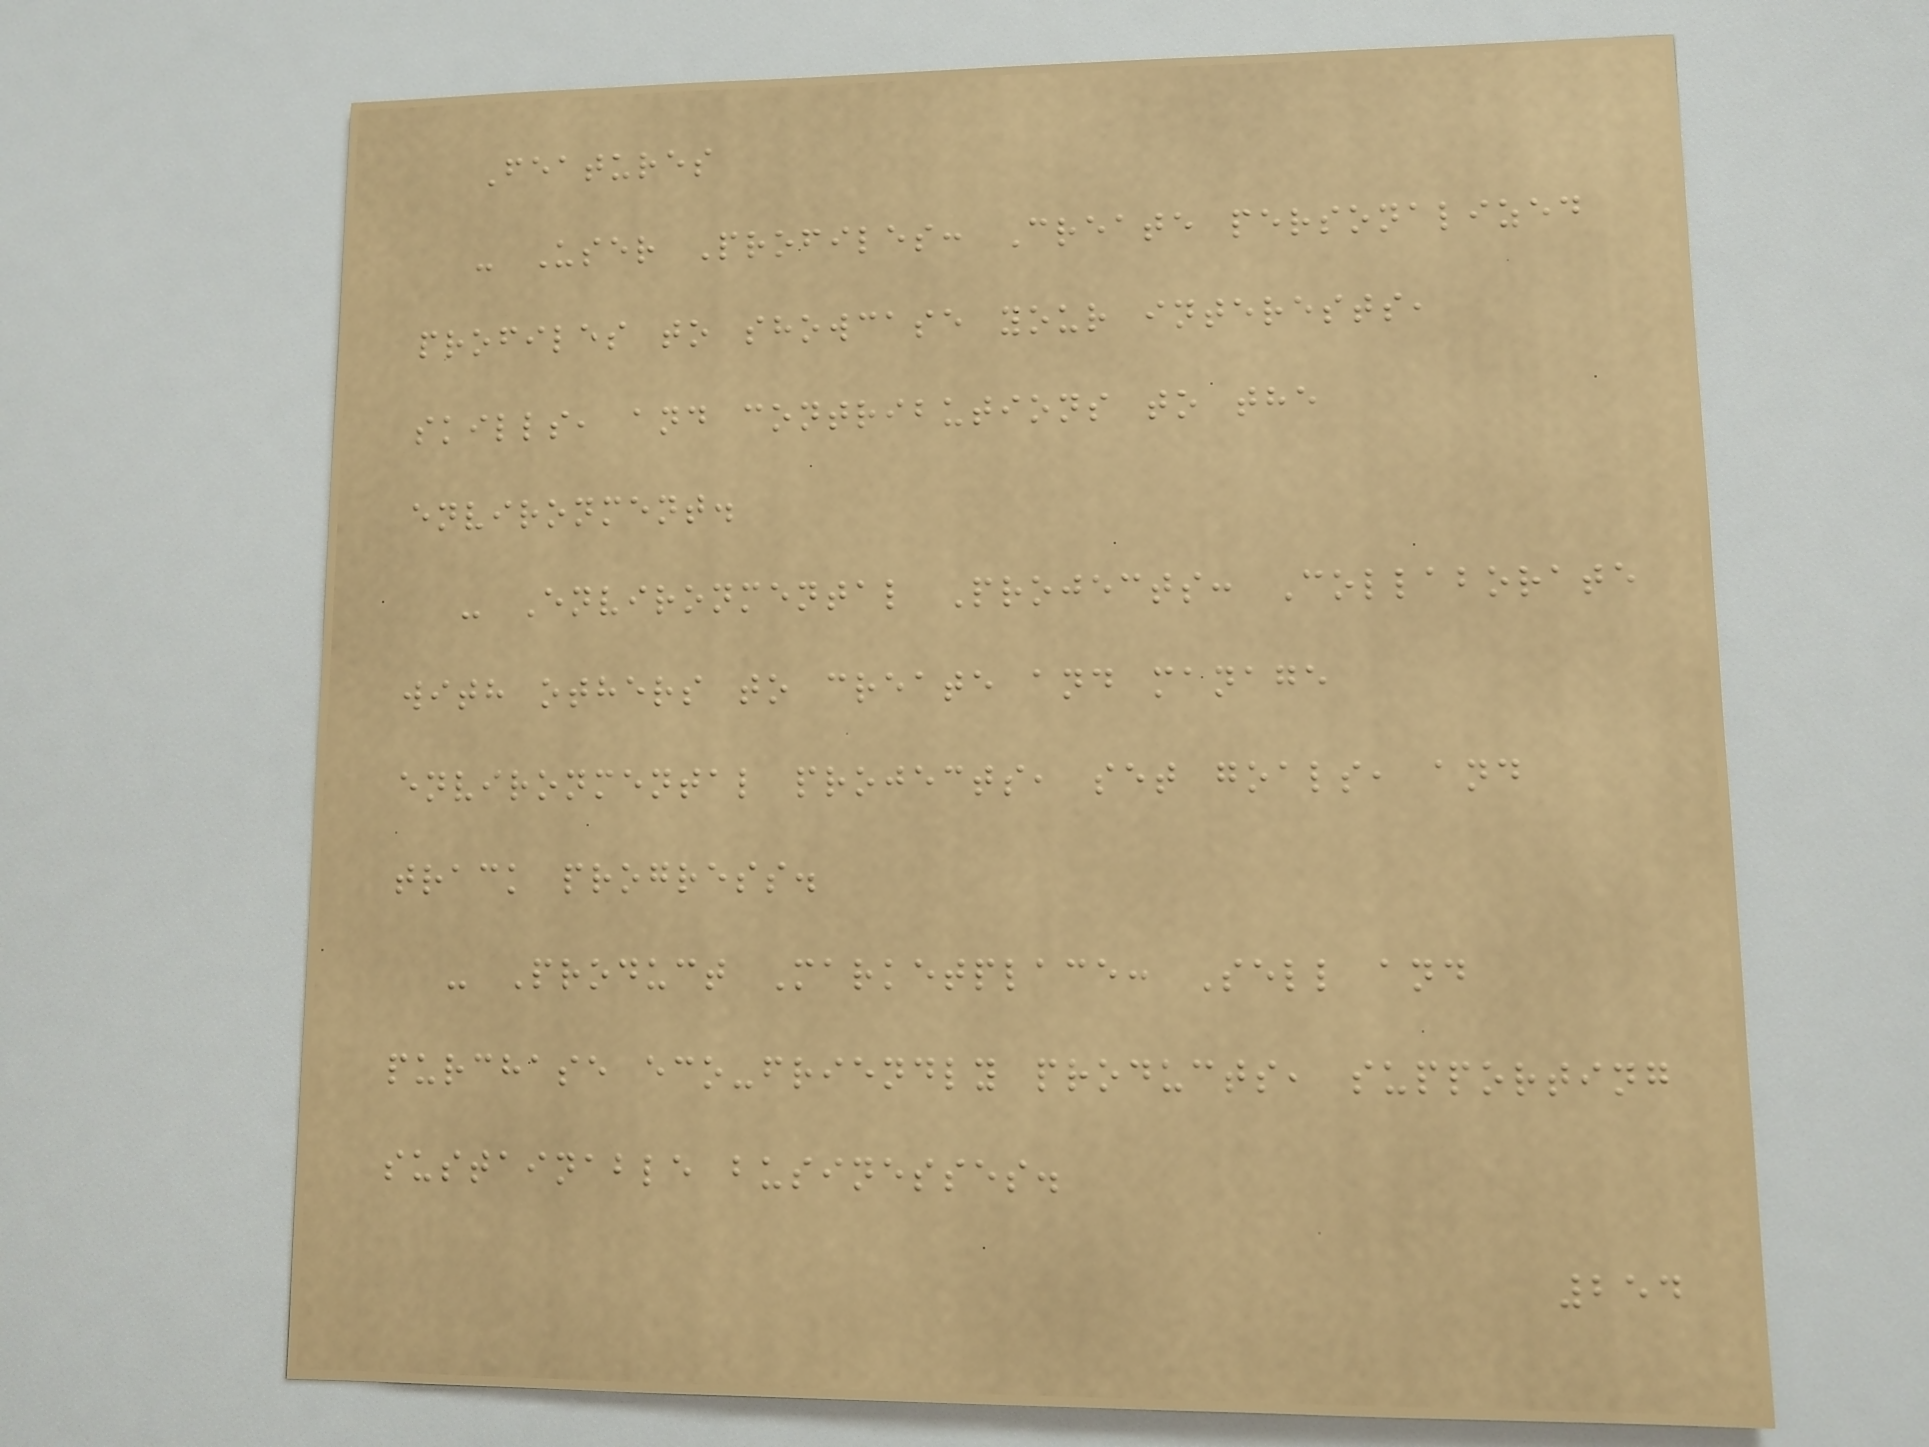Features
- User Profiles: Create personalized
profiles to showcase your interests,
skills, and contributions to the
environment.
- Environmental Projects: Collaborate
with others to create and manage
environmental projects, set goals, and
track progress.
- Product Marketplace: Sell and
purchase eco-friendly products, supporting
sustainable businesses.
254
